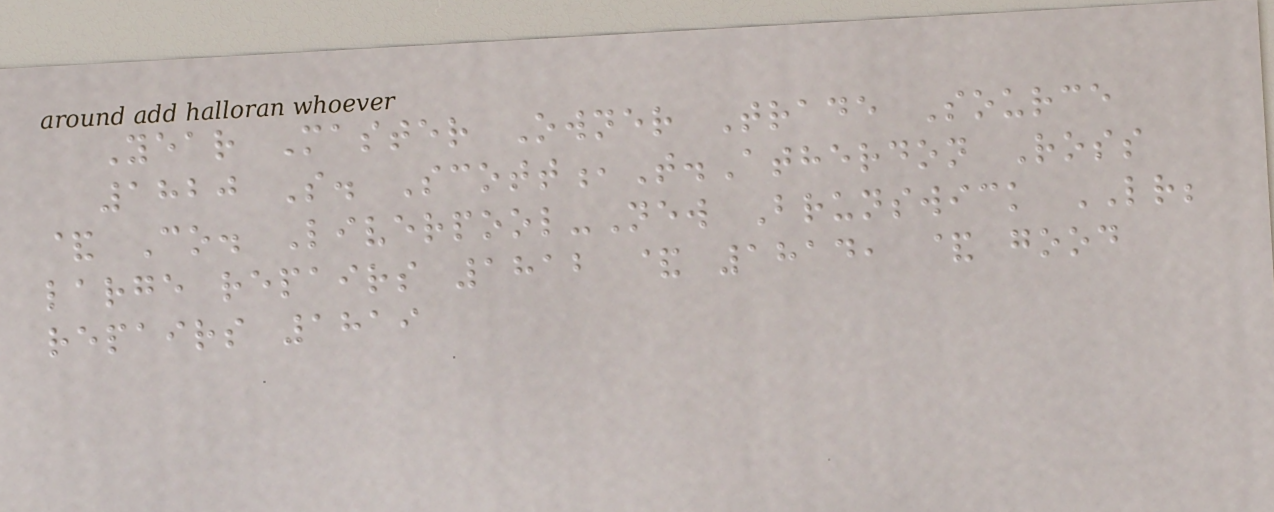Year Master Owner Trade Source
1820 S. Scott,T.Atherdon Ross
& Co. Liverpool-New Brunswick LR;
large repairs 1812 & 1814, & good
repairs 1819
